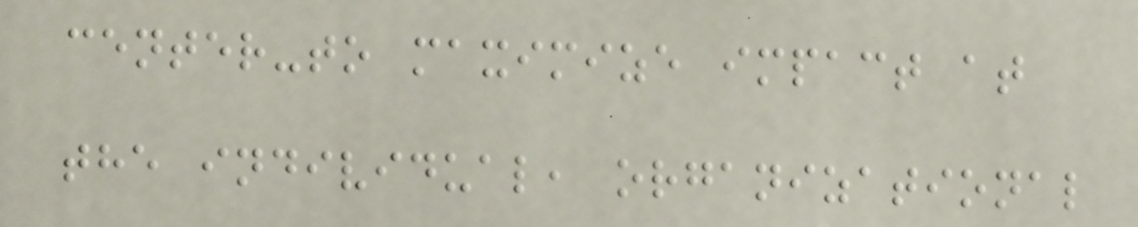center-to maximize impact at
the individual, organizational
